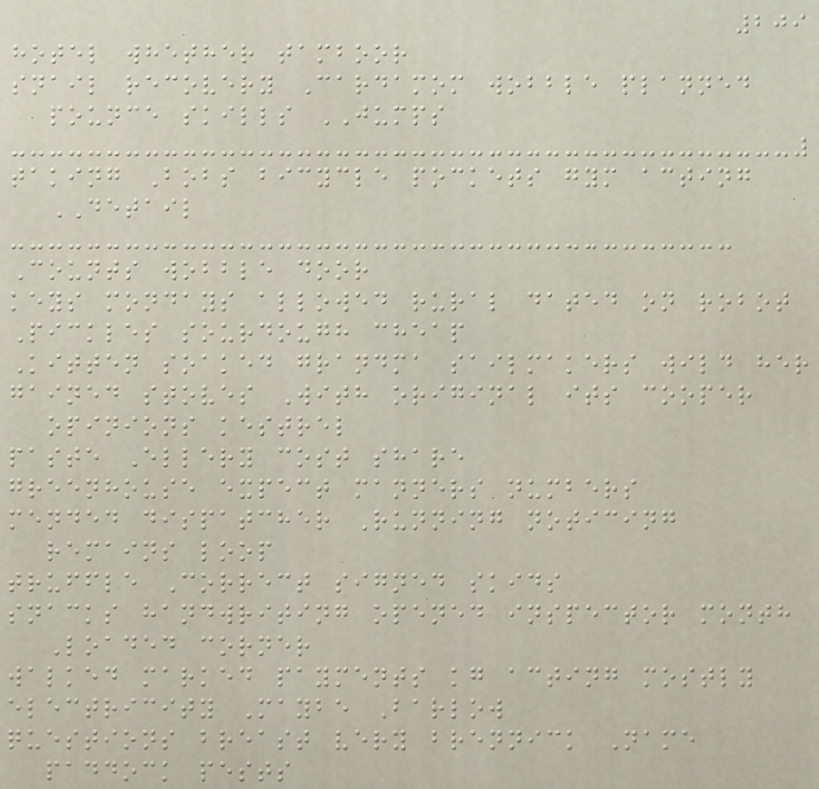209
hotel whether tamboor
snail recovery Cardamom wobble planned
pounce skills JUMPS
taking Bobs bicycle pockets gym acting
DETAIL
Counts wobble door
keys mondays allowed rural dated on robot
Pickles sourdough cheap
Kitten soaked grandma sailmakers wild her
gained stoves With original its cooper
opinions kestrel
paste Ellery cost share
greenhouse expect manners numbers
mended dispatcher Running noticing
remains loop
truffle Correct signed skids
snacks handwriting opened inspector month
Loaded corner
walked marked payments kg acting mostly
electricity Maybe Barlow
questions breast very brennick Name
paddock pests
